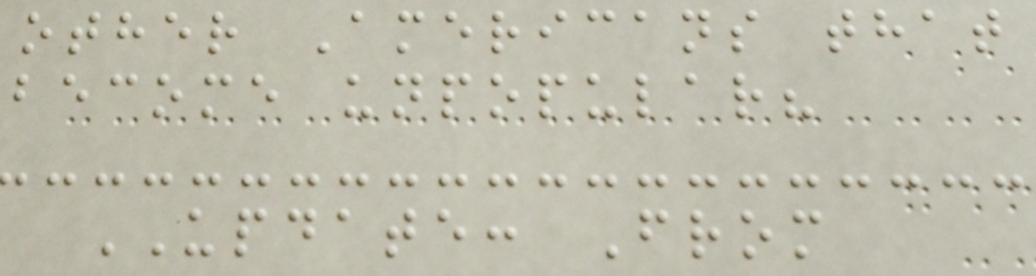other Americans that
become unpopular?
UPDATE: From
